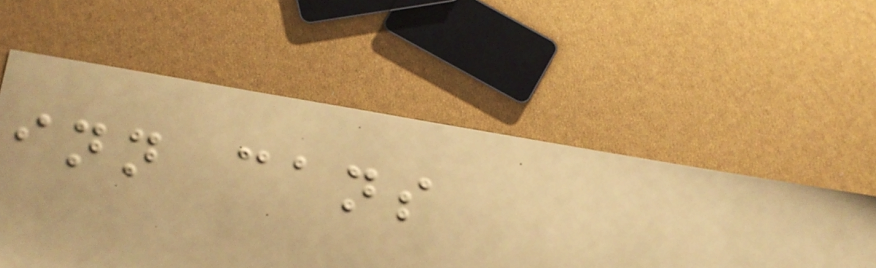inn cans
